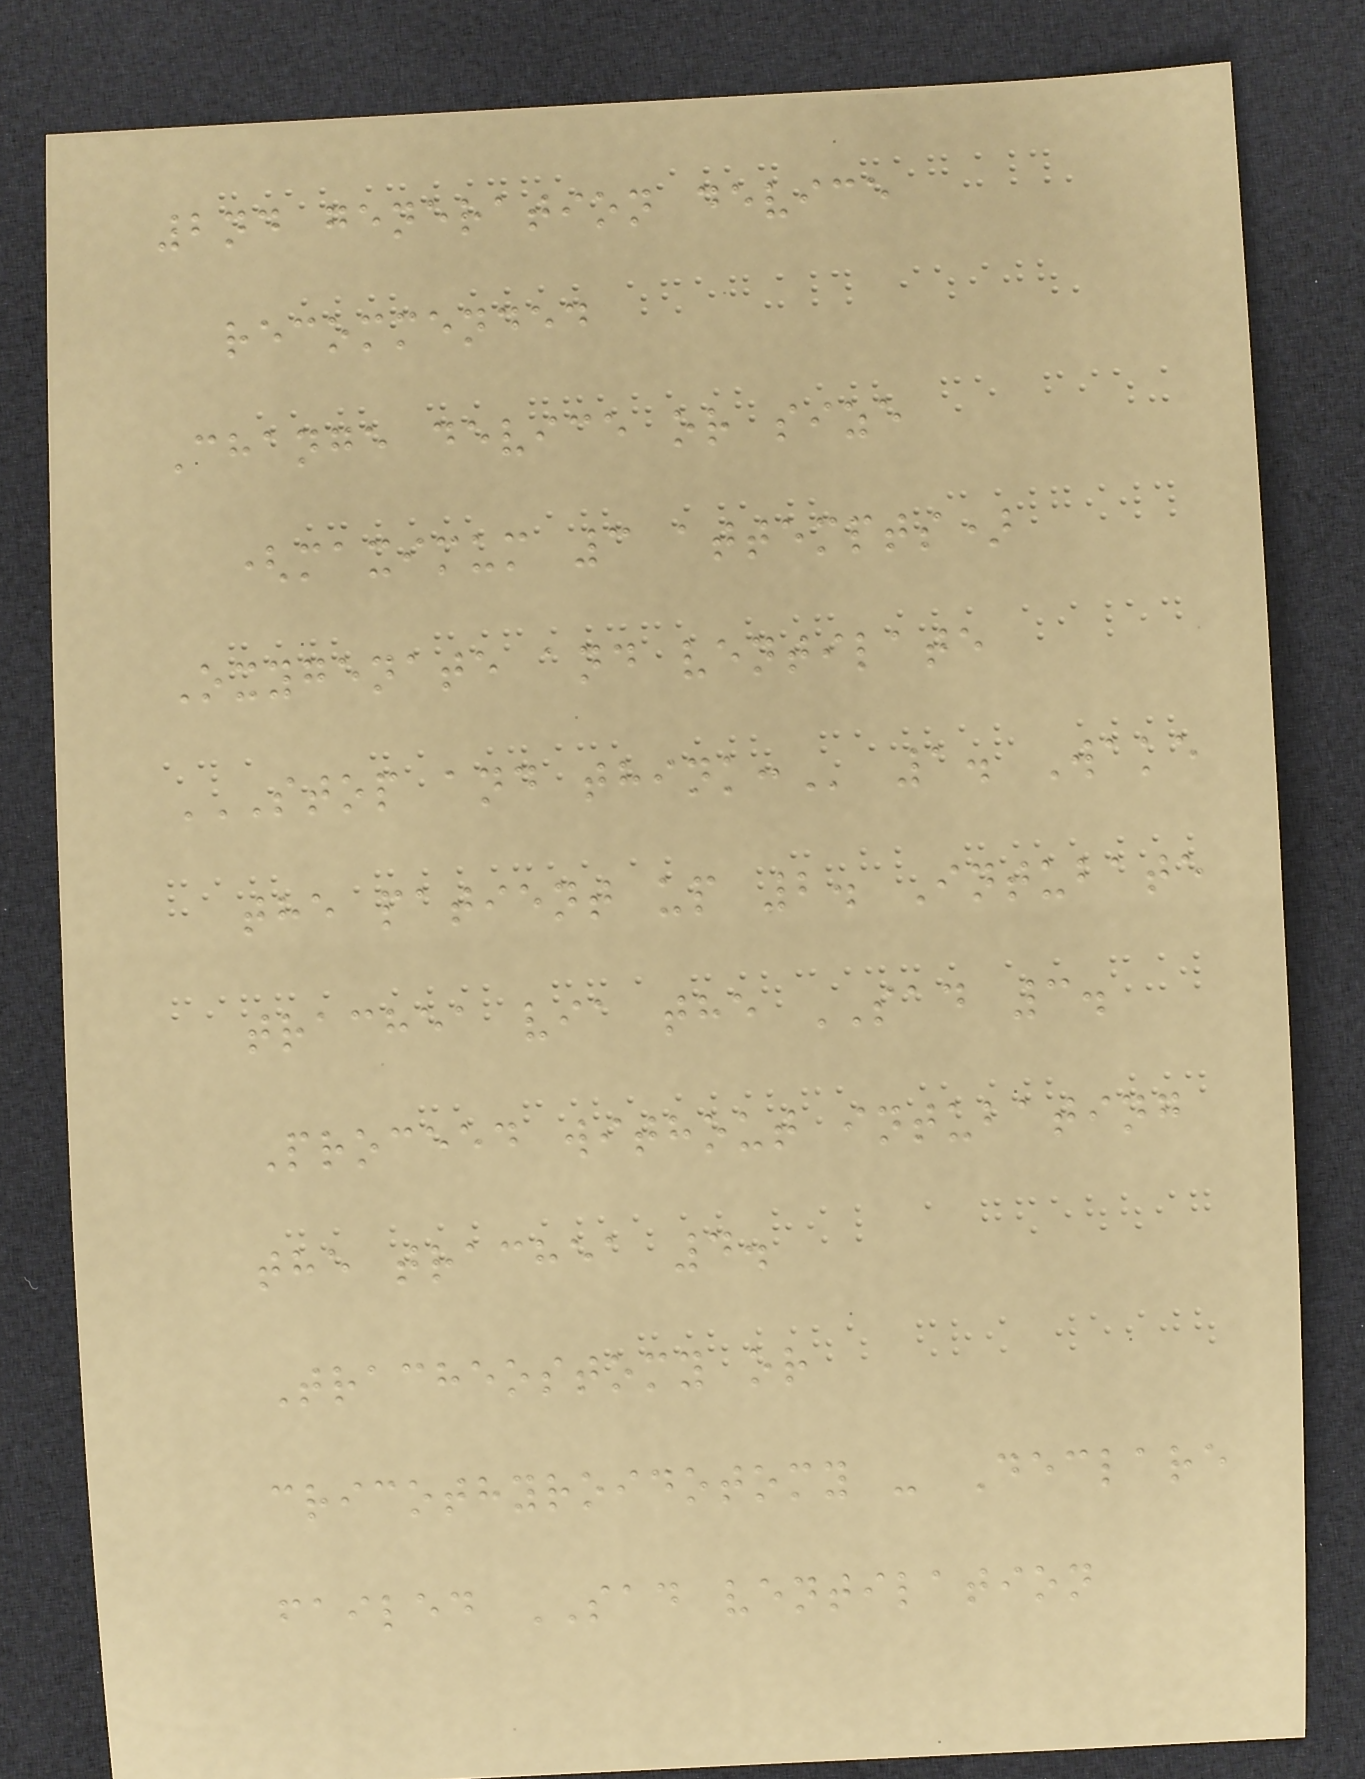2nd generation device
recommended
Change device or size
(maximum 3 attempts)
Oxygenate and ventilate
STOP AND THINK: 1. Wake
the patient up 2. Intubate
trachea via the SAD 3.
Proceed without intubating
the trachea 4.
Tracheostomy or
cricothyroidotomy - Declare
failed SAD ventilation
